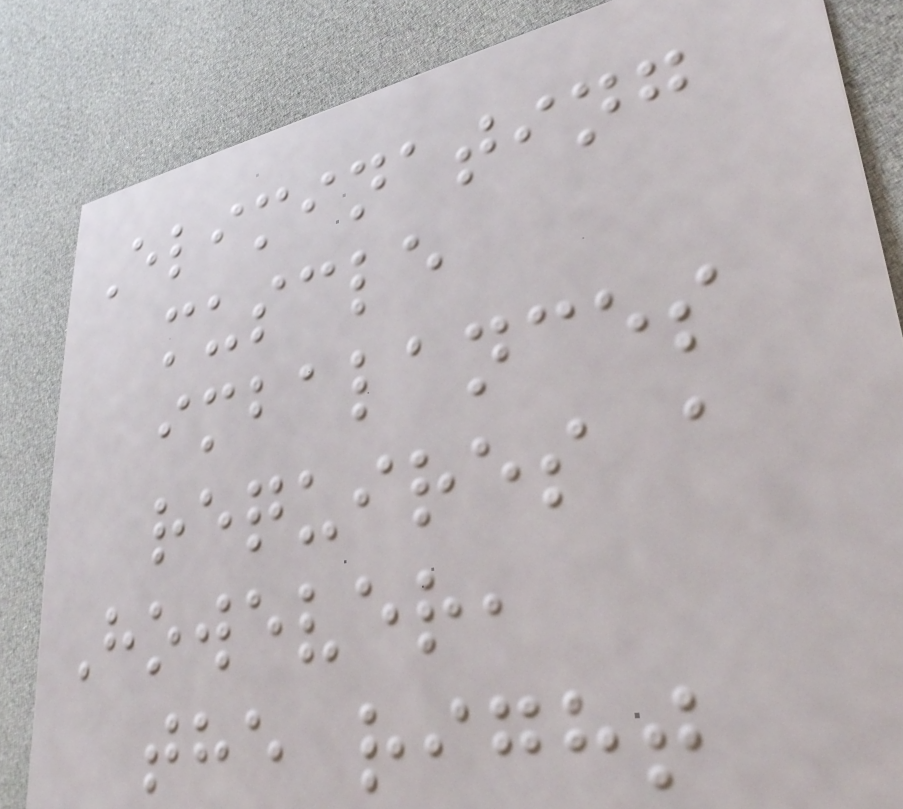Eliminating
muscle
imbalances
requires a
However,
the right
